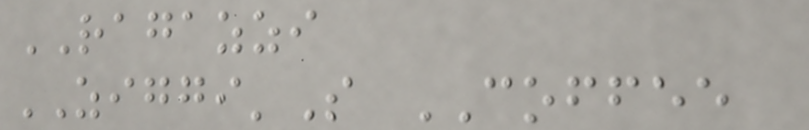RAGAZZI
ZIGGI'S COFFEE
